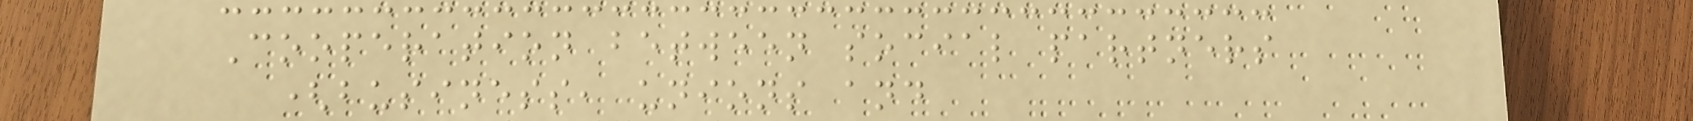Cooperation between social partners
(business, unions and
